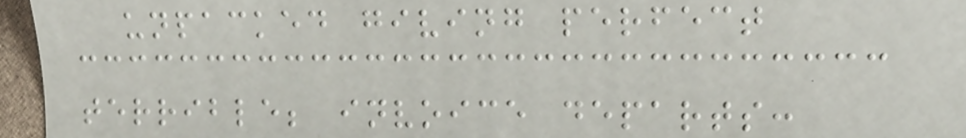unpacked giving perfect
terrible; invoice departs:
